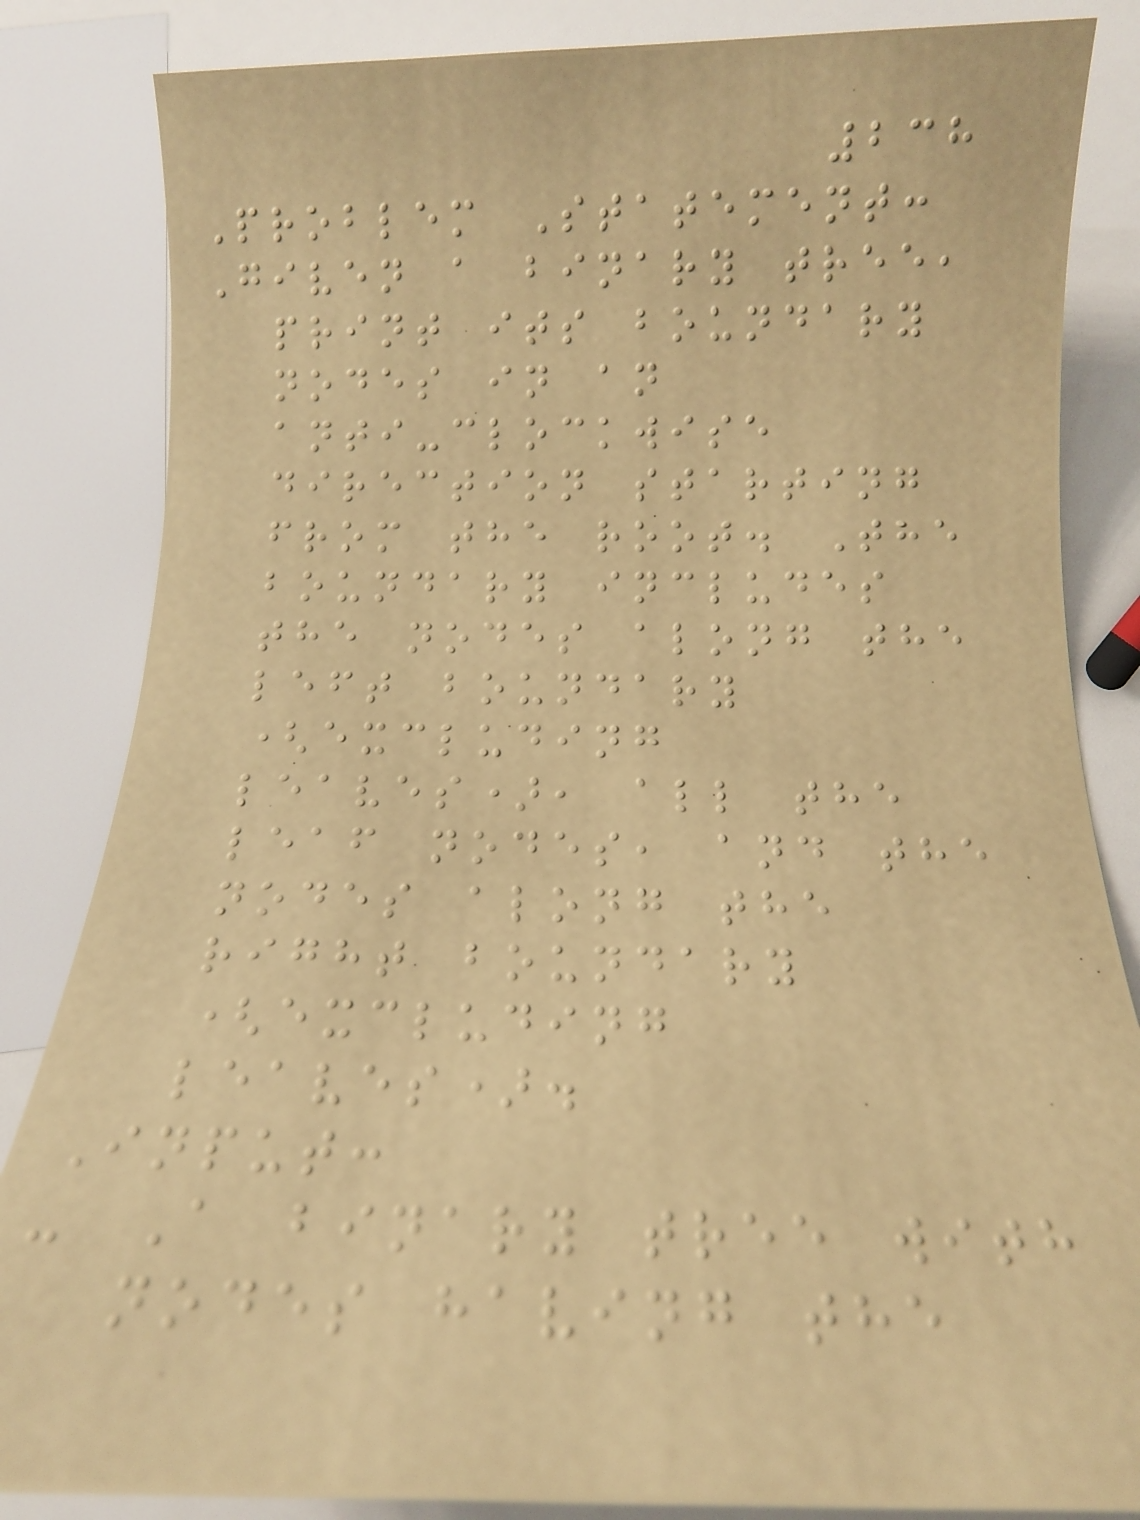238
Problem Statement:
Given a binary tree,
print its boundary
nodes in an
anti-clockwise
direction starting
from the root. The
boundary includes
the nodes along the
left boundary
(excluding
leaves), all the
leaf nodes, and the
nodes along the
right boundary
(excluding
leaves).
Input:
- A binary tree with
nodes having the
